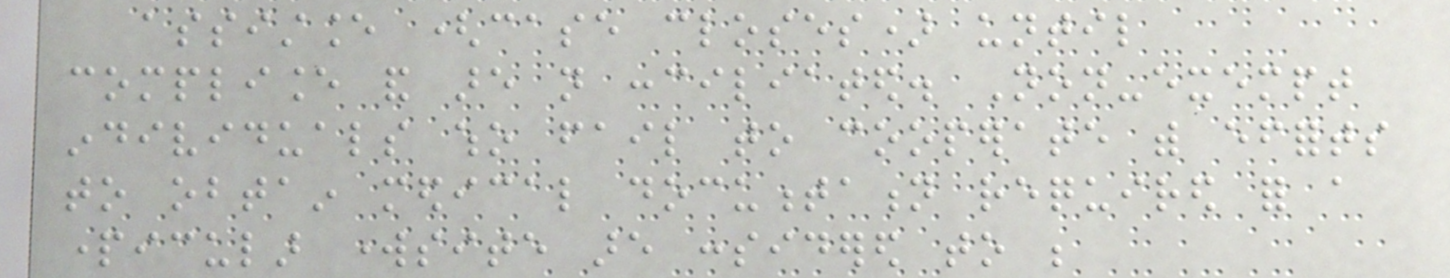assistance (case closes) until
compliance and are not conciliated. Non-exempt
individuals who fail to cooperate with efforts
to obtain medical documentation required for a
particular worksite are considered to be
